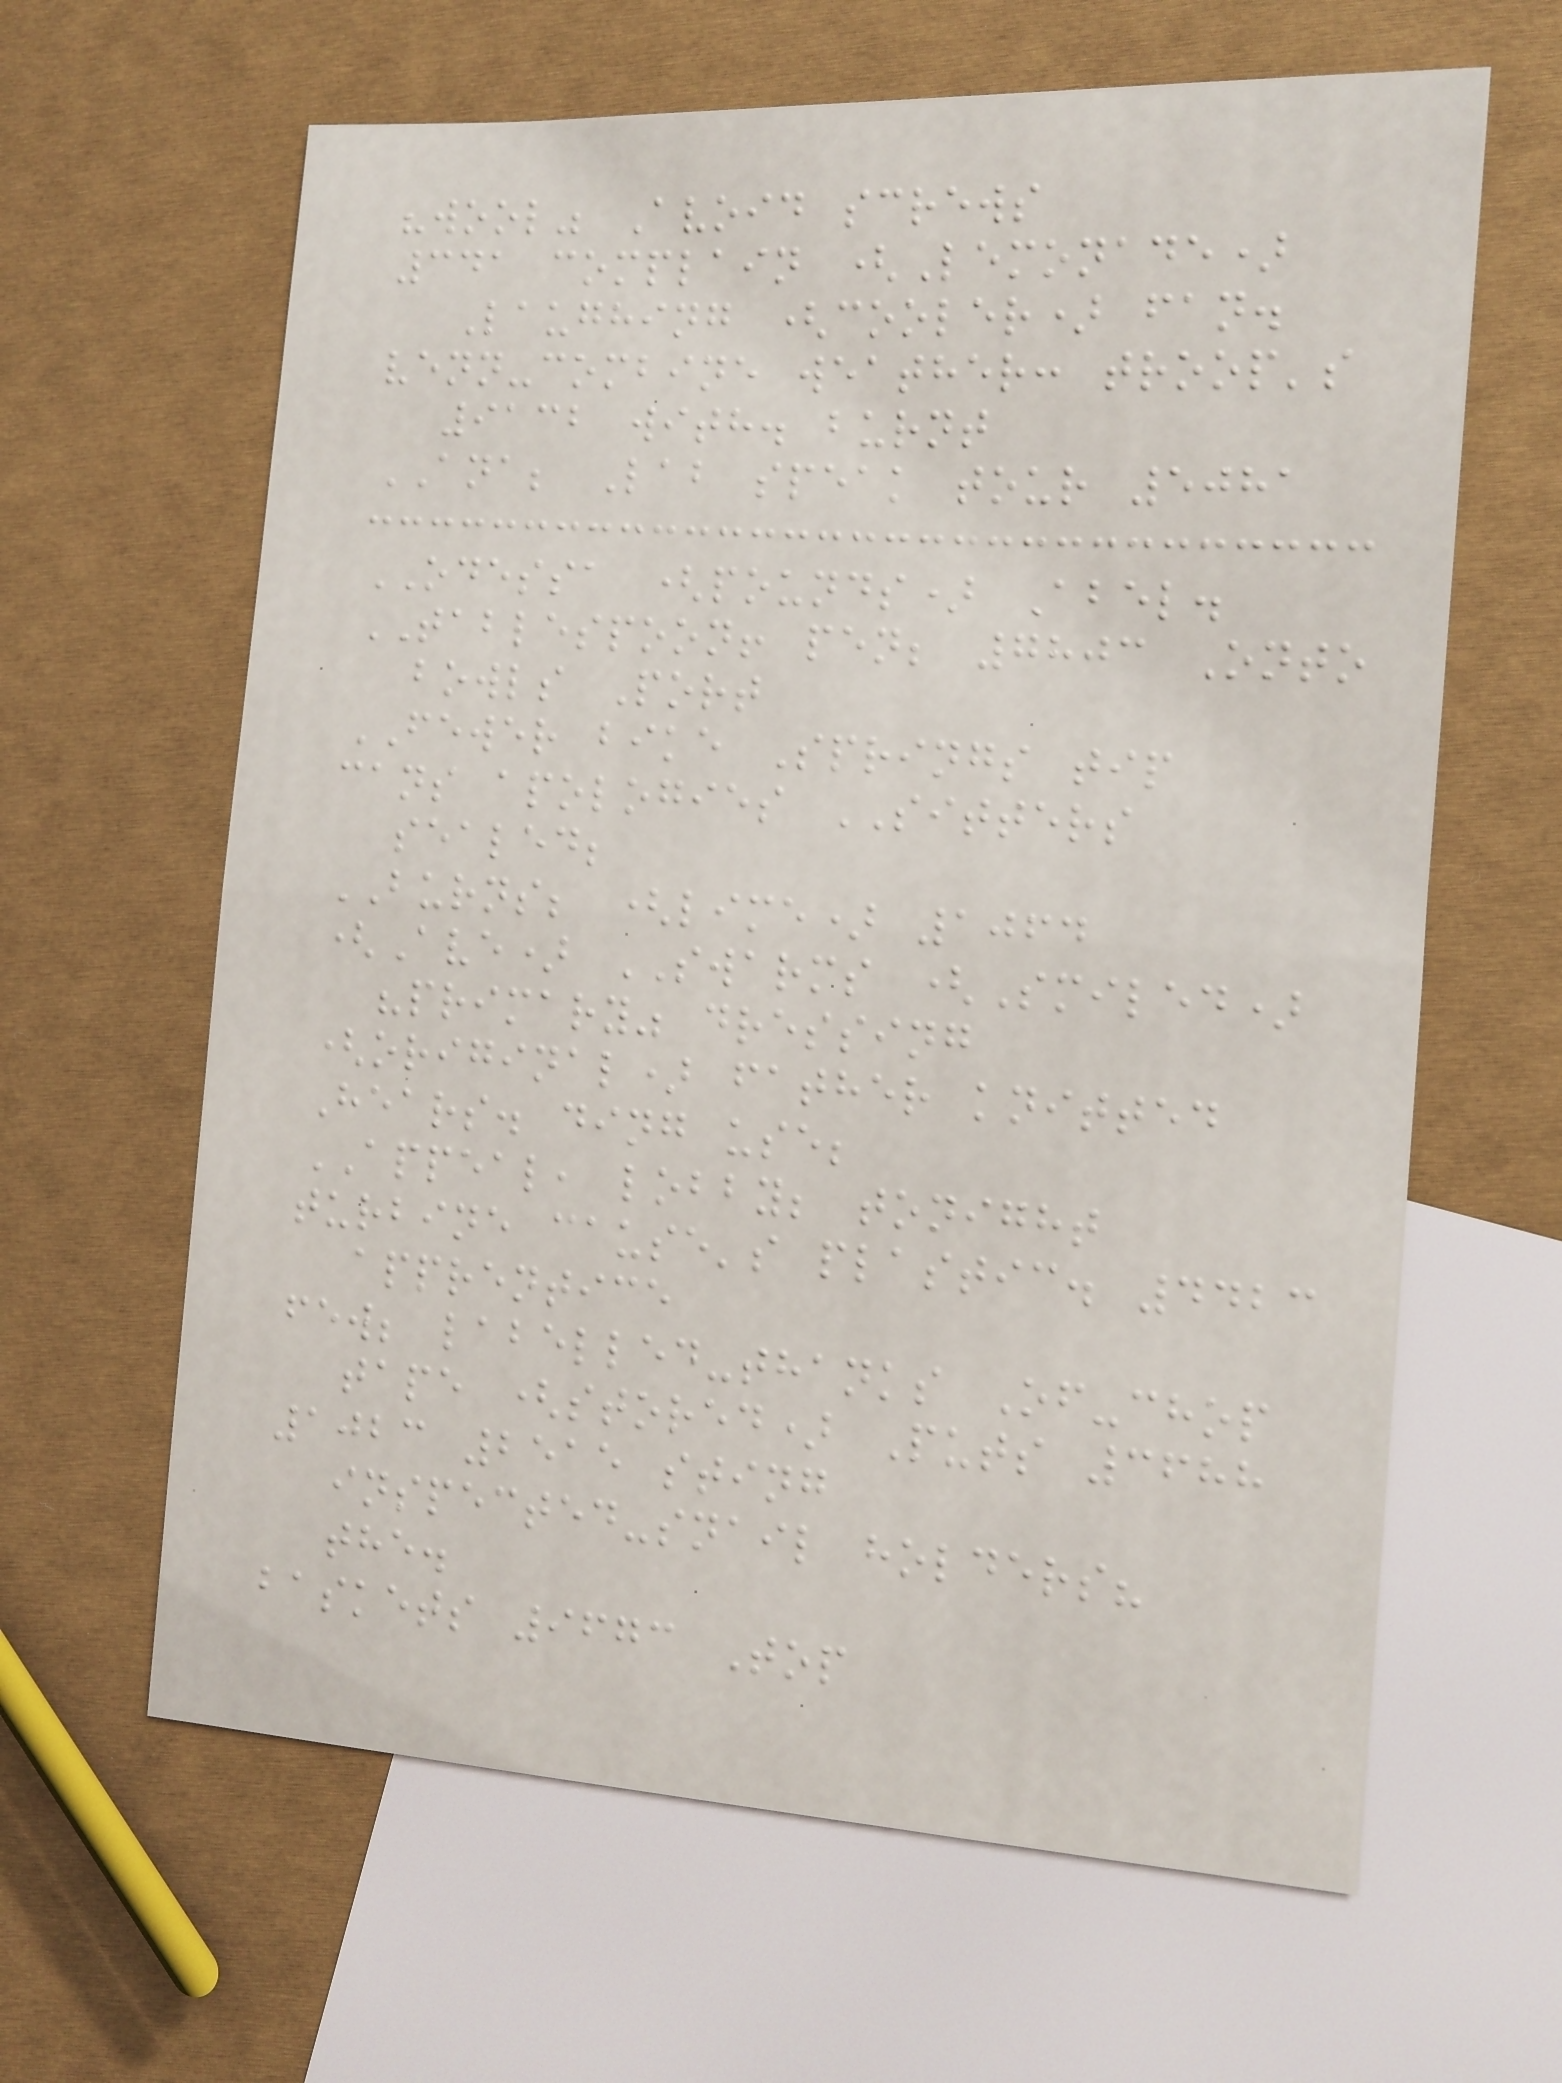"wool" Avoid screws
341 complain (Lemonade)
Laughing (cooler) fan.
venn-combine weather: troop's
9132 with. burnt
ANA; Lab speak tour 5081
ODESSA (pounds) Abel.
TABLESPOON! pen; 7803 Onto
bowls Port
FEWER bike Springs tip
cans apologies SITTERS
sealed;
BURNS; (lime) 1064
(Ave) SWARMS (Smiled)
"primary" dressing
(original) father knitted
Hears. ding use;
APPEAL, lobby; tonight
turbine cause's plastic. 4423
apprentice
few; labelled-thanks Of-chop
tape (stored) Puts 3688
1023 2515 sting
inspected-snail holders?
the.
baskets 9673 Top
